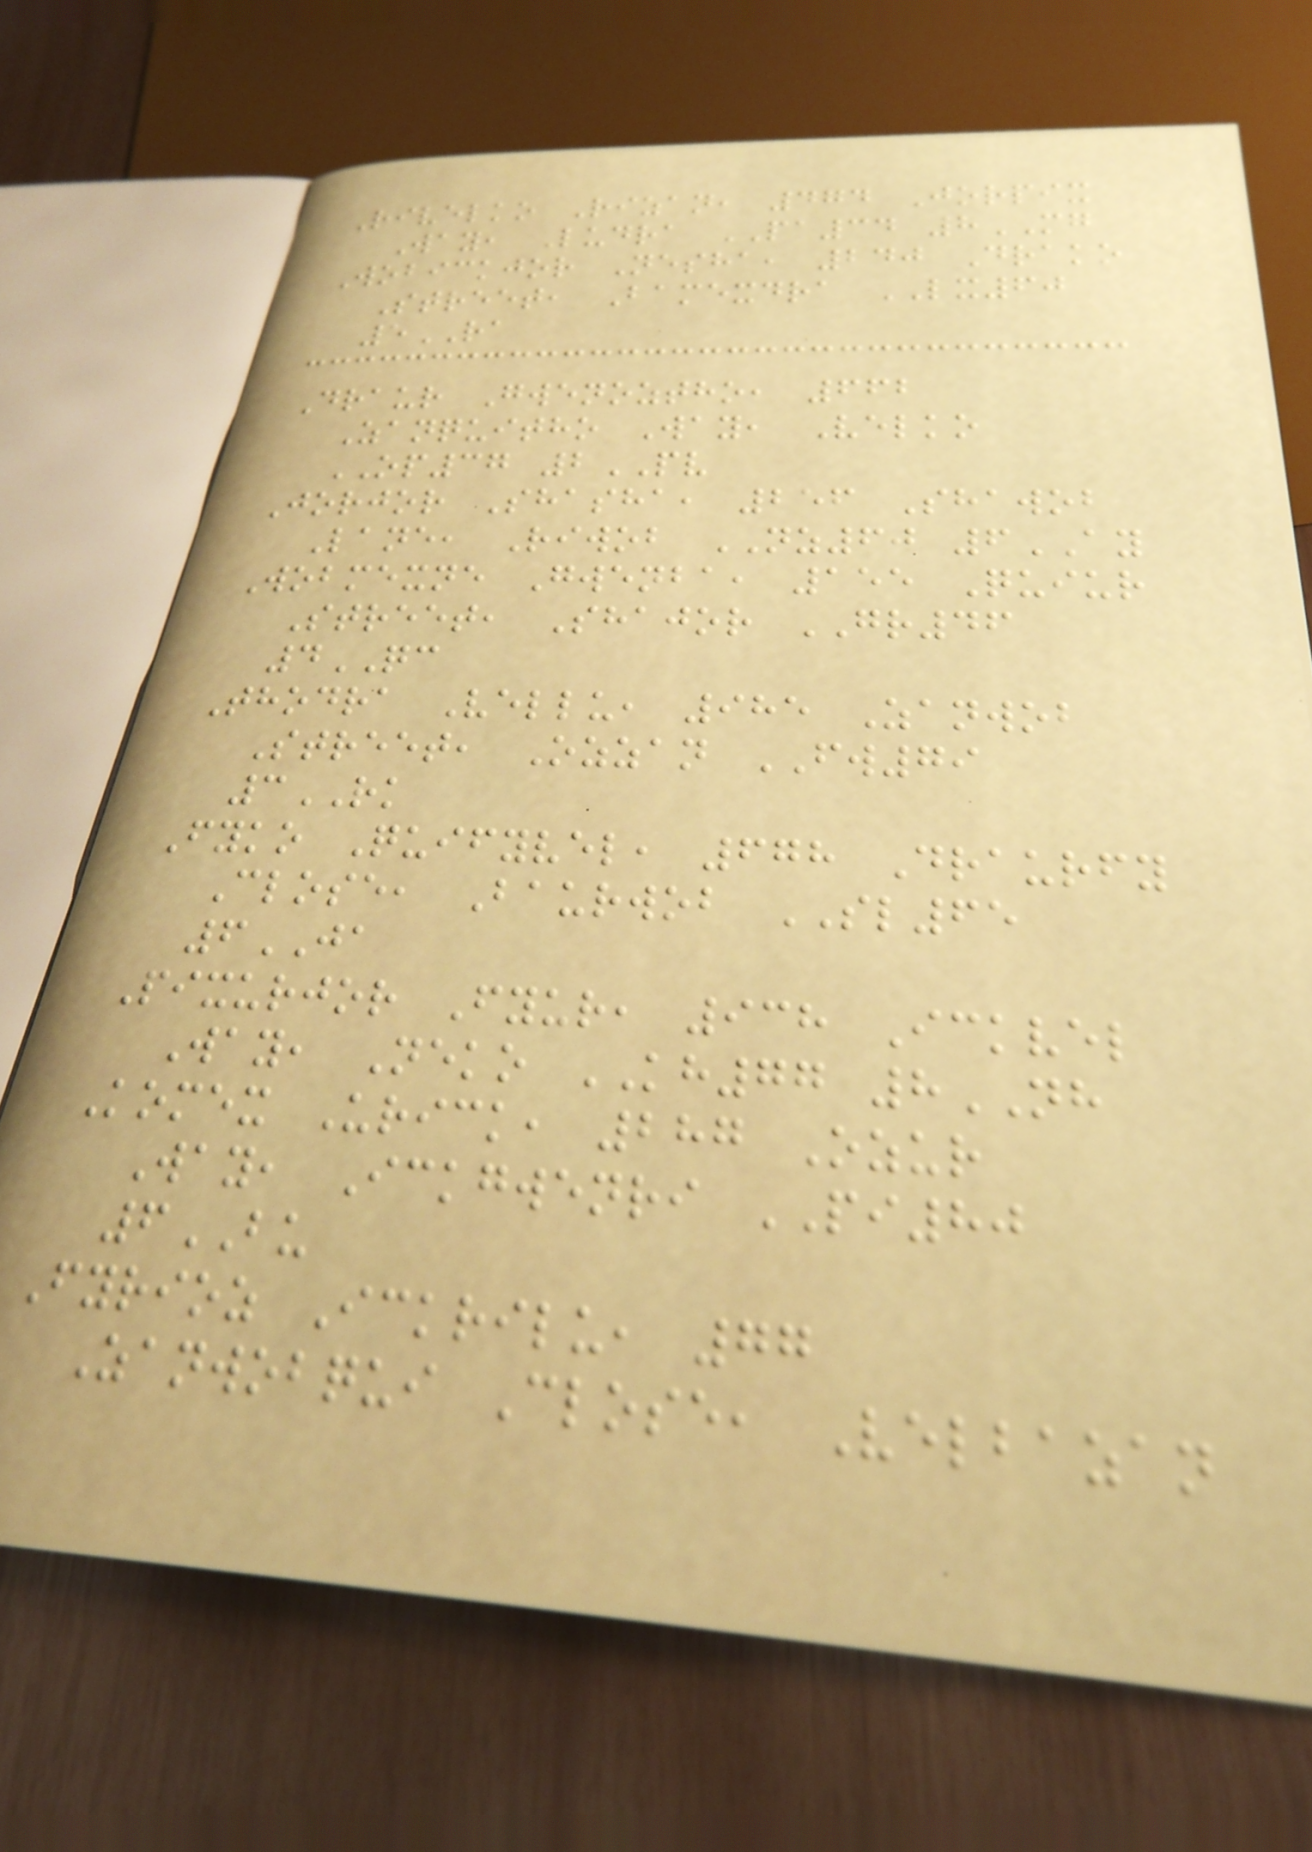Rivelko Rizan, 474 Jorpix
Way, Ludra PA34 8MG
Wobickjor Nesha, 240 Drako
Street, Bamexdra LX60
5RA
Draur Gwenoztho, 662
Zanquitho Way, Velko
OP37 2PV
Jorjor Shasha, 256 Shawob
Lane, Riwob NZ60 6AY
Wobmexne Gwenba, 155 Quiur
Street, Shajor GR46
4QC
Thodra Vellu, 985 Zanwob
Street, Ozzan FW79
3RK
Fyko Quifyvel, 678 Draurfy
Close, Baurwob SL65
6JA
Pixurjor Fyur, 938 Ickvel
Way, Neko KH77 8NH
Komex Urick, 287 Ozur
Way, Ickgwenri PI80
6BU
Fyrioz Ickrilu, 77
Zanwobqui Close, Velbazan
